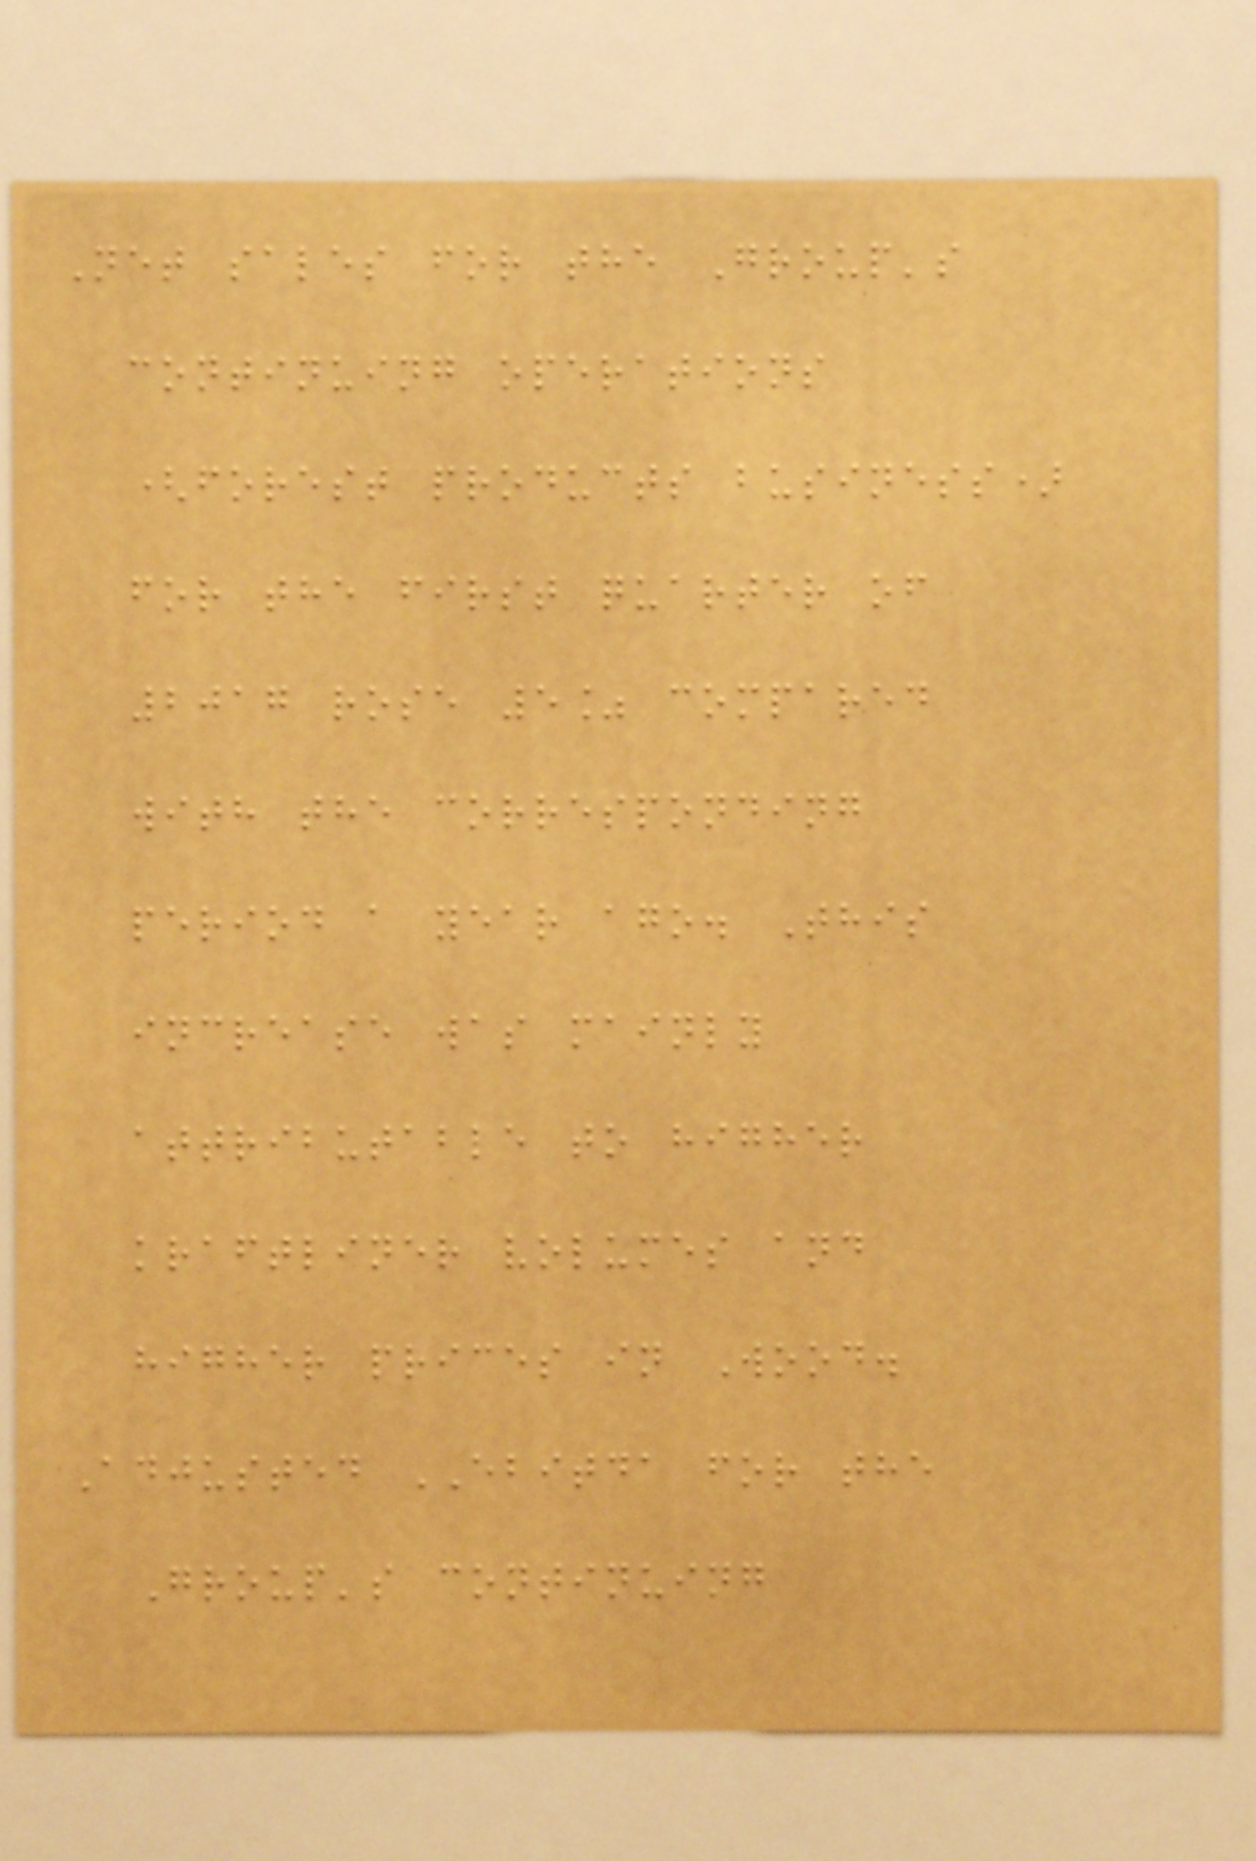Net sales for the Group's
continuing operations
(forest products business)
for the first quarter of
2017 rose 5% compared
with the corresponding
period a year ago. This
increase was mainly
attributable to higher
kraftliner volumes and
higher prices in Wood.
Adjusted EBITDA for the
Group's continuing
